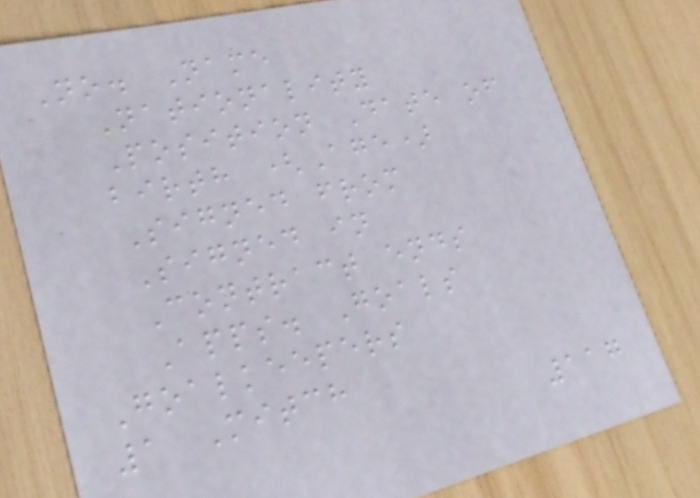No. Name
Nationality
Position Date of
birth (Age)
Signed from
Signed in
Contract ends
Apps. Goals
Goalkeepers
1 Mitch
117
